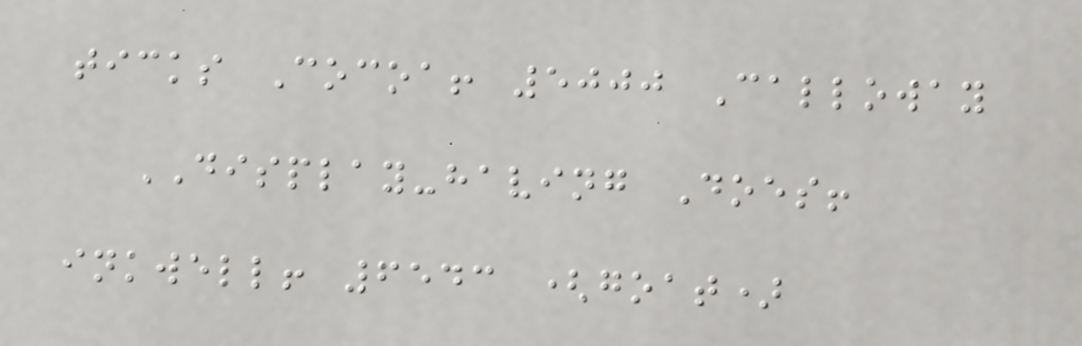ticks Cocoa! 5000 Calloway
DISPLAY-having Does!
inkwell! 6543 (goat)
